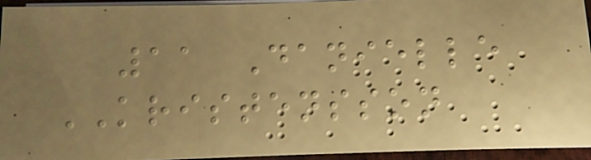11 Danielle
KRISTENSSON
